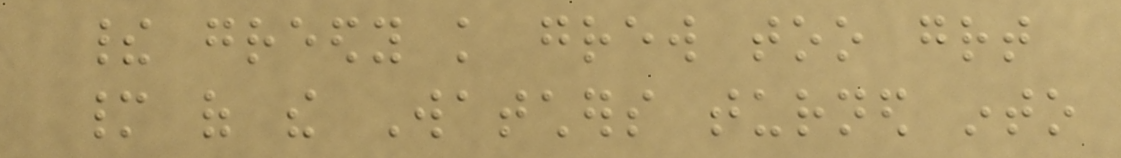their greedy knowledge grew too great
many of the Watchers turned into
